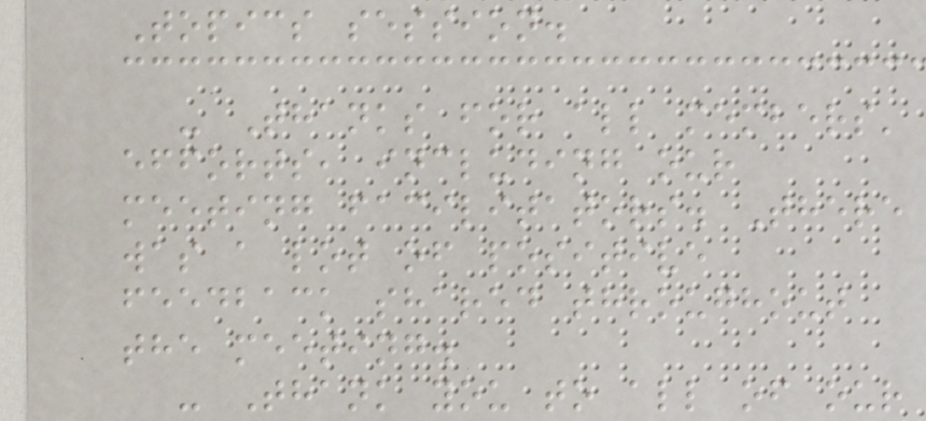Topics session.
- Thanks for all members'
efforts, including our
meeting facilitators. There
was a lot of positive
feedback shared throughout
the meeting.
- Thank you to all of our
